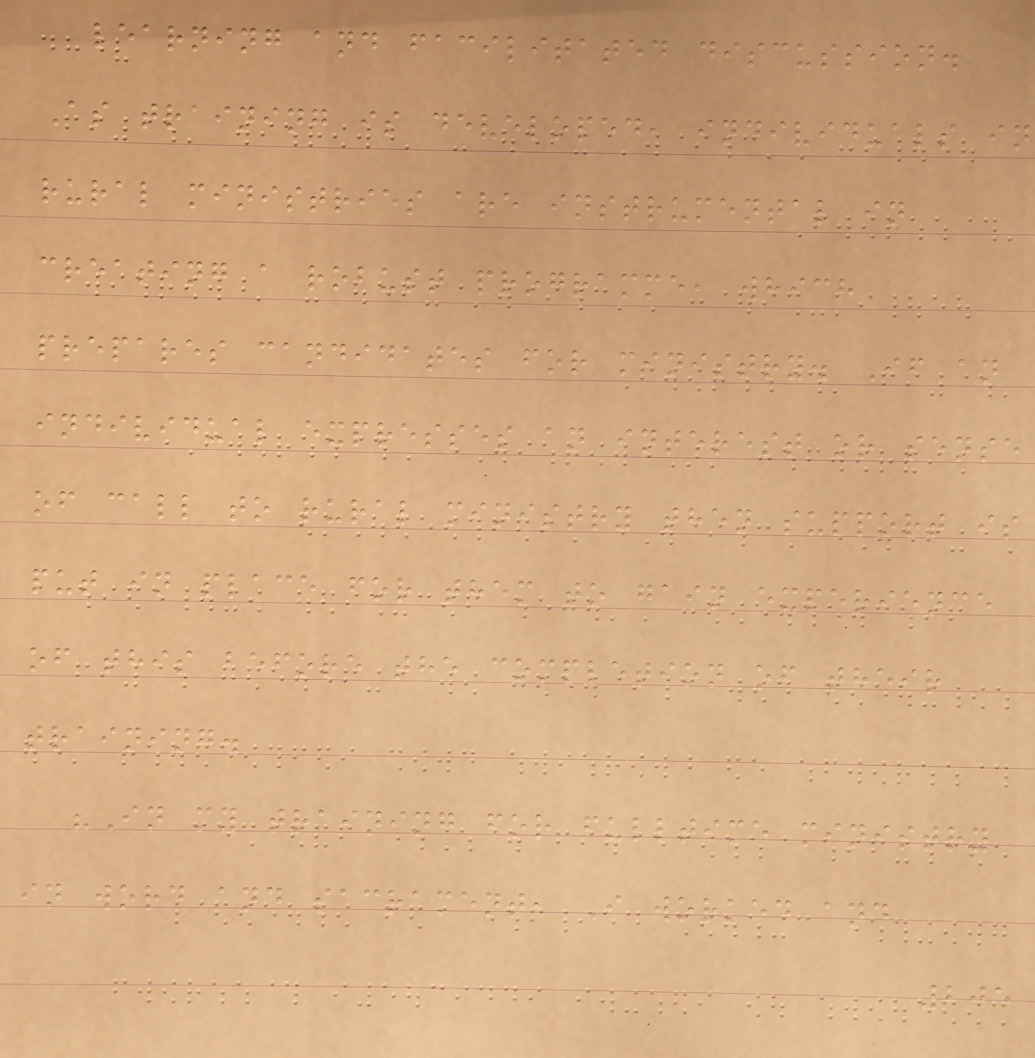learning and facilitated discussion.
As training is developed, individuals in
rural ministries are instrumental in
creating a robust programme, which
prepares candidates for ministry. If an
individual expresses an interest or sense
of call to rural ministry then support is
put in place for them to gain experience
of this before the completion of their
training.
"In my training for fulltime ministry
in word and sacrament, I worked and
205
